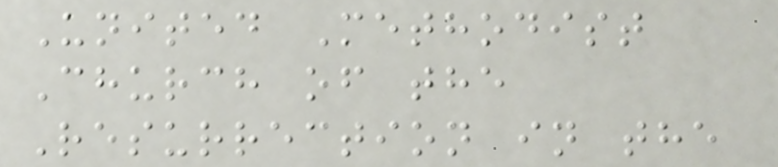United Methodist
Church of the
Resurrection in the
